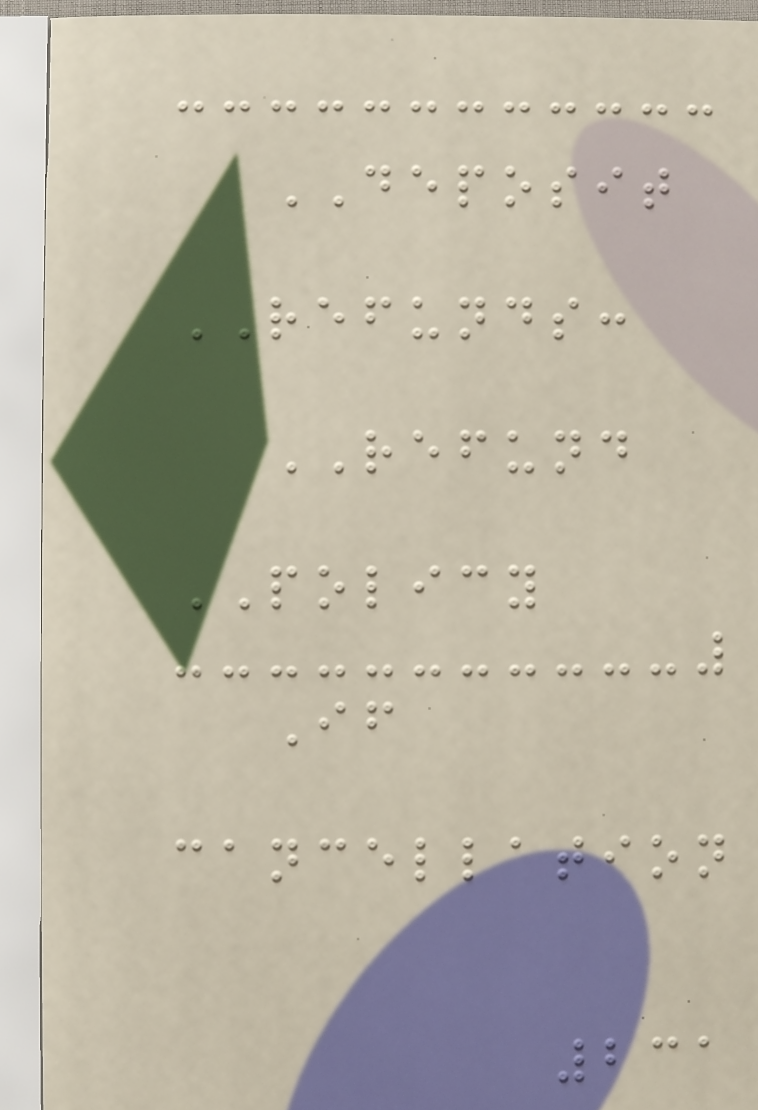DEPOSIT
REFUNDS:
REFUND
POLICY
If
cancellation
231
